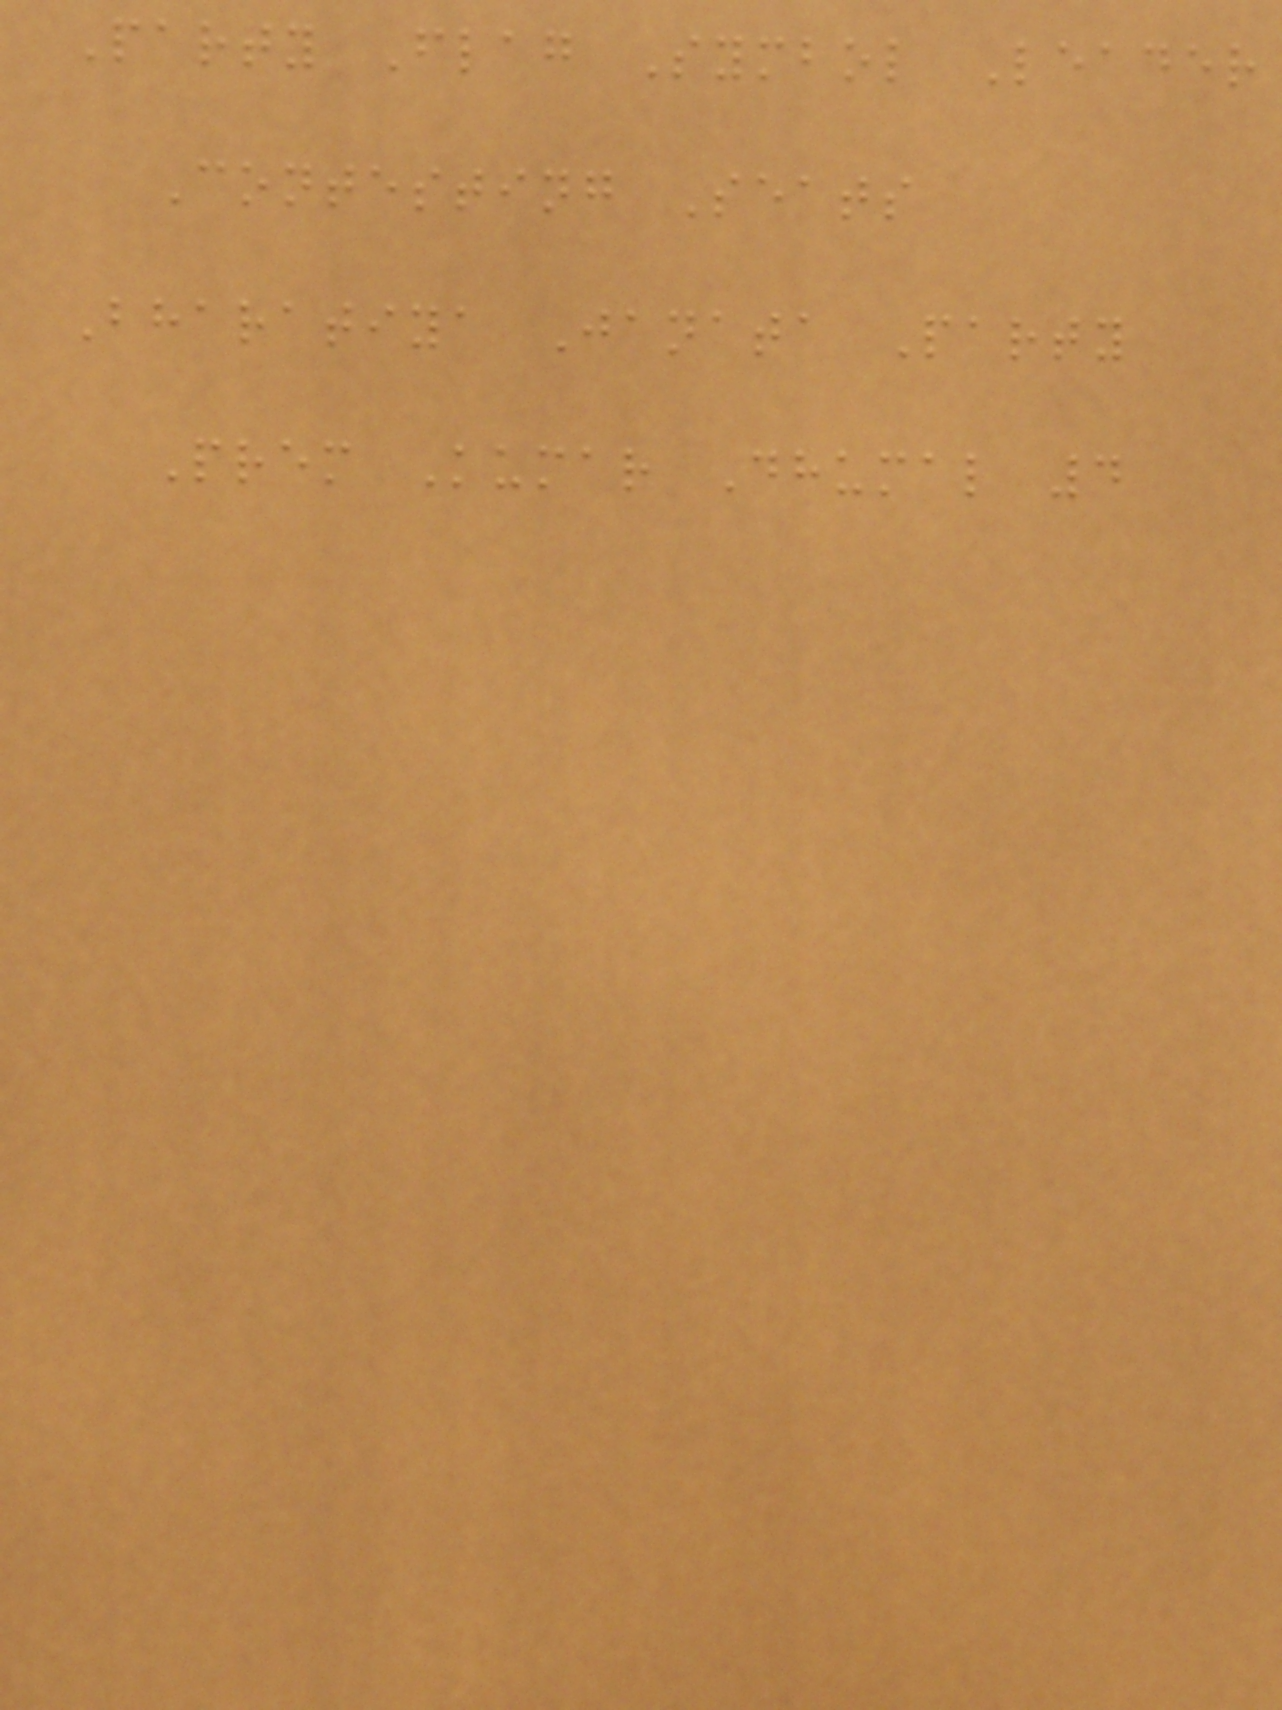Party Flag Symbol Leader
Contesting Seats
Bharatiya Janata Party
Prem Kumar Dhumal 4
